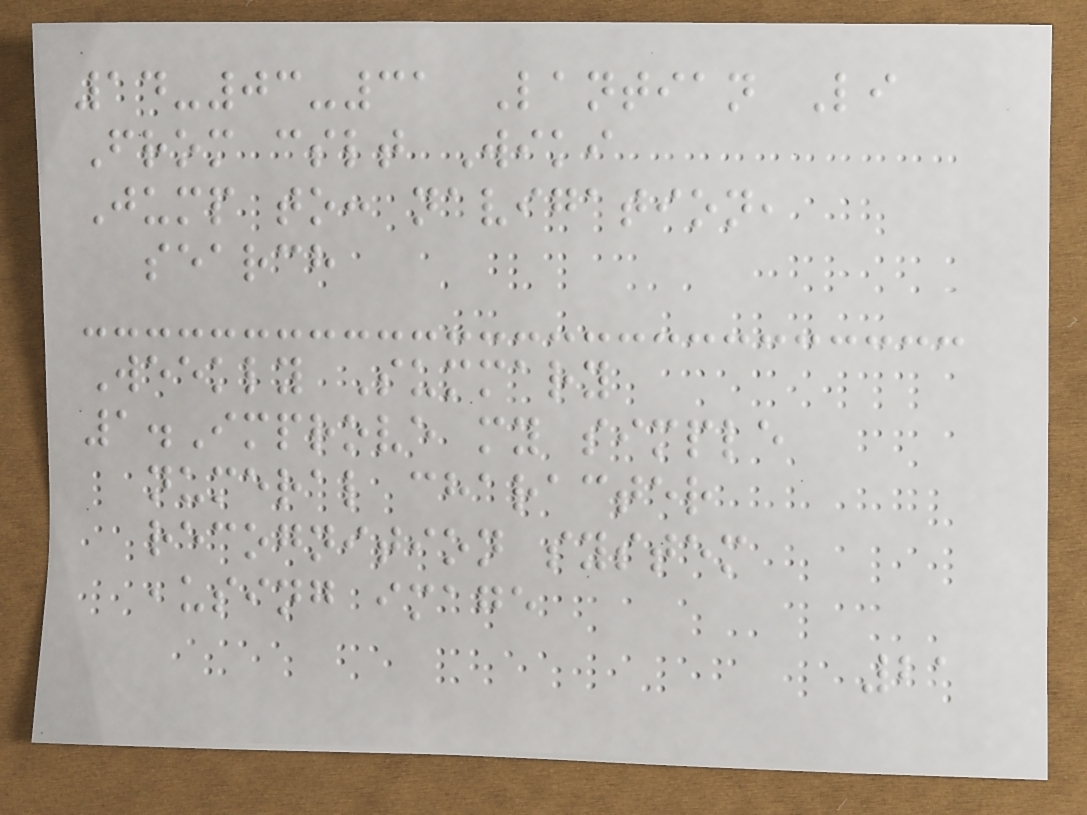14-03-31 Lantian Li
From cslt Wiki
Jump to: navigation,
search
Weekly Summary
1.Improve my simple
numeral character
recognition system
,using image
21
